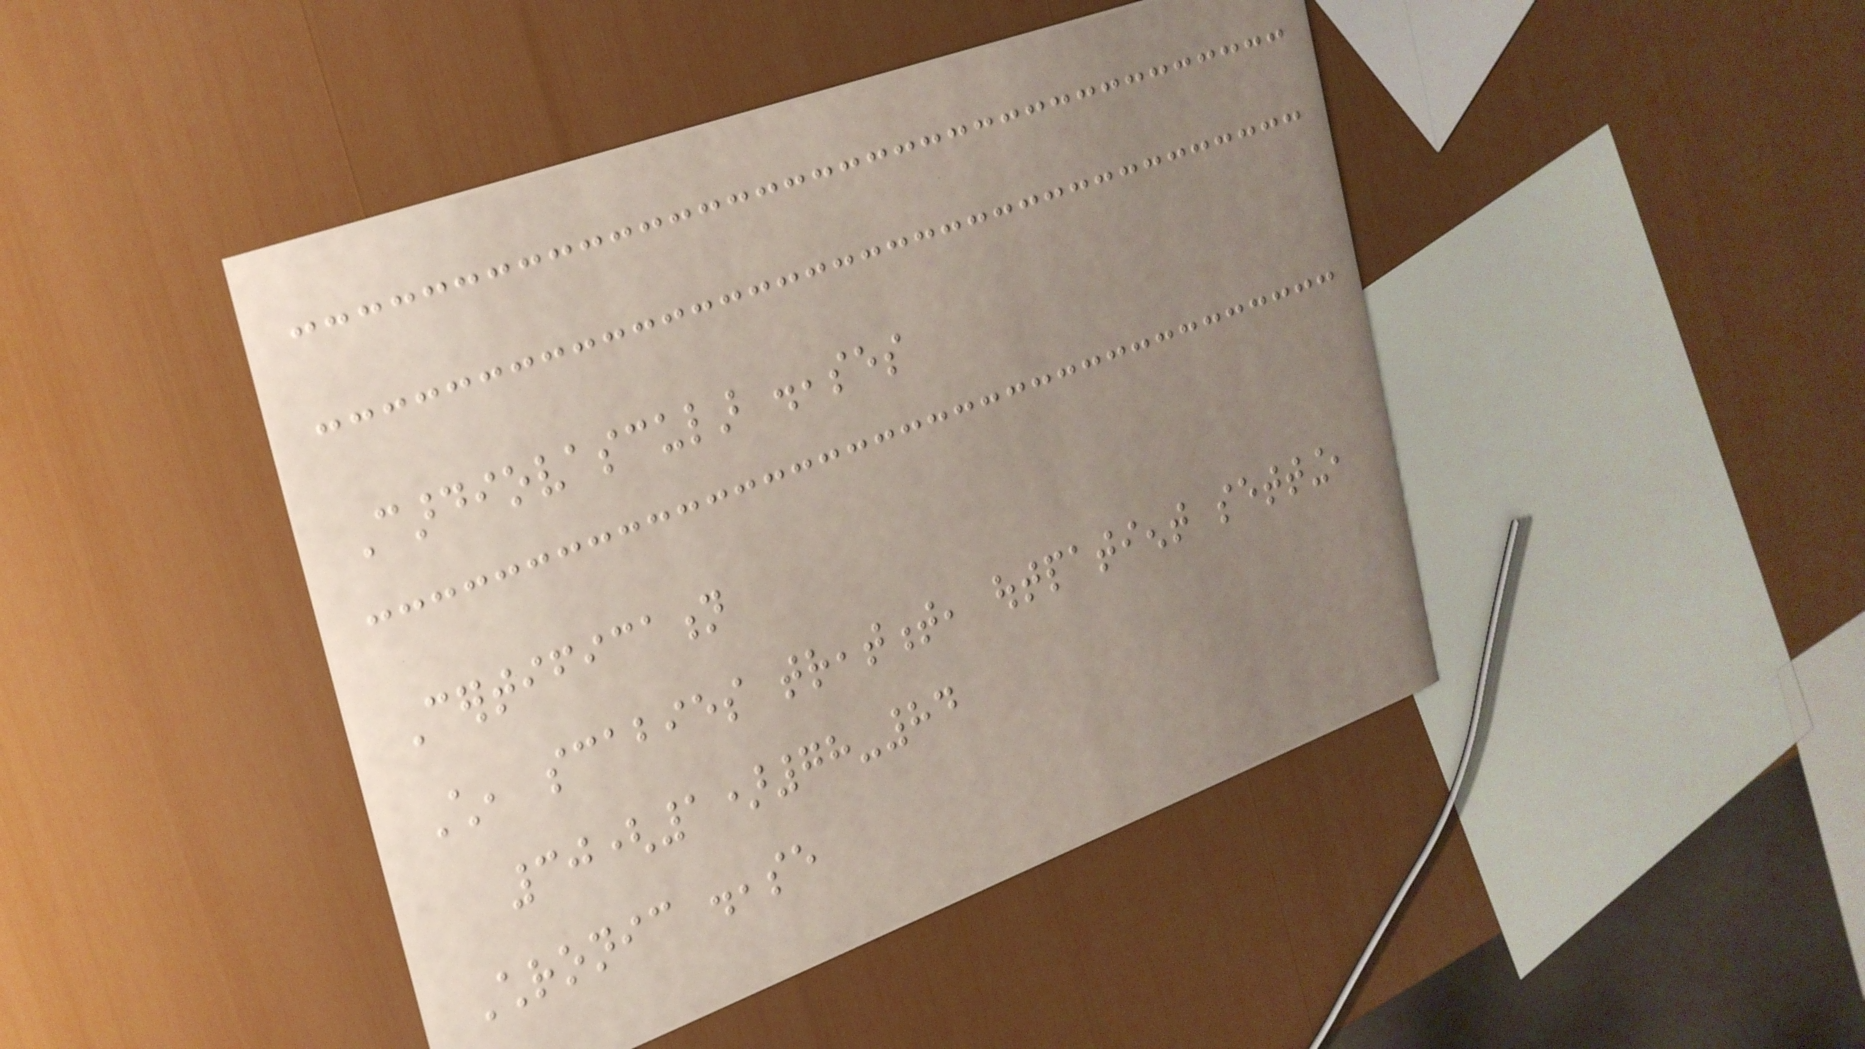Cardiovascular diseases
Certification
Child, scabies treatment, outpatient setting,
30(1)78-84
Chronic disease
